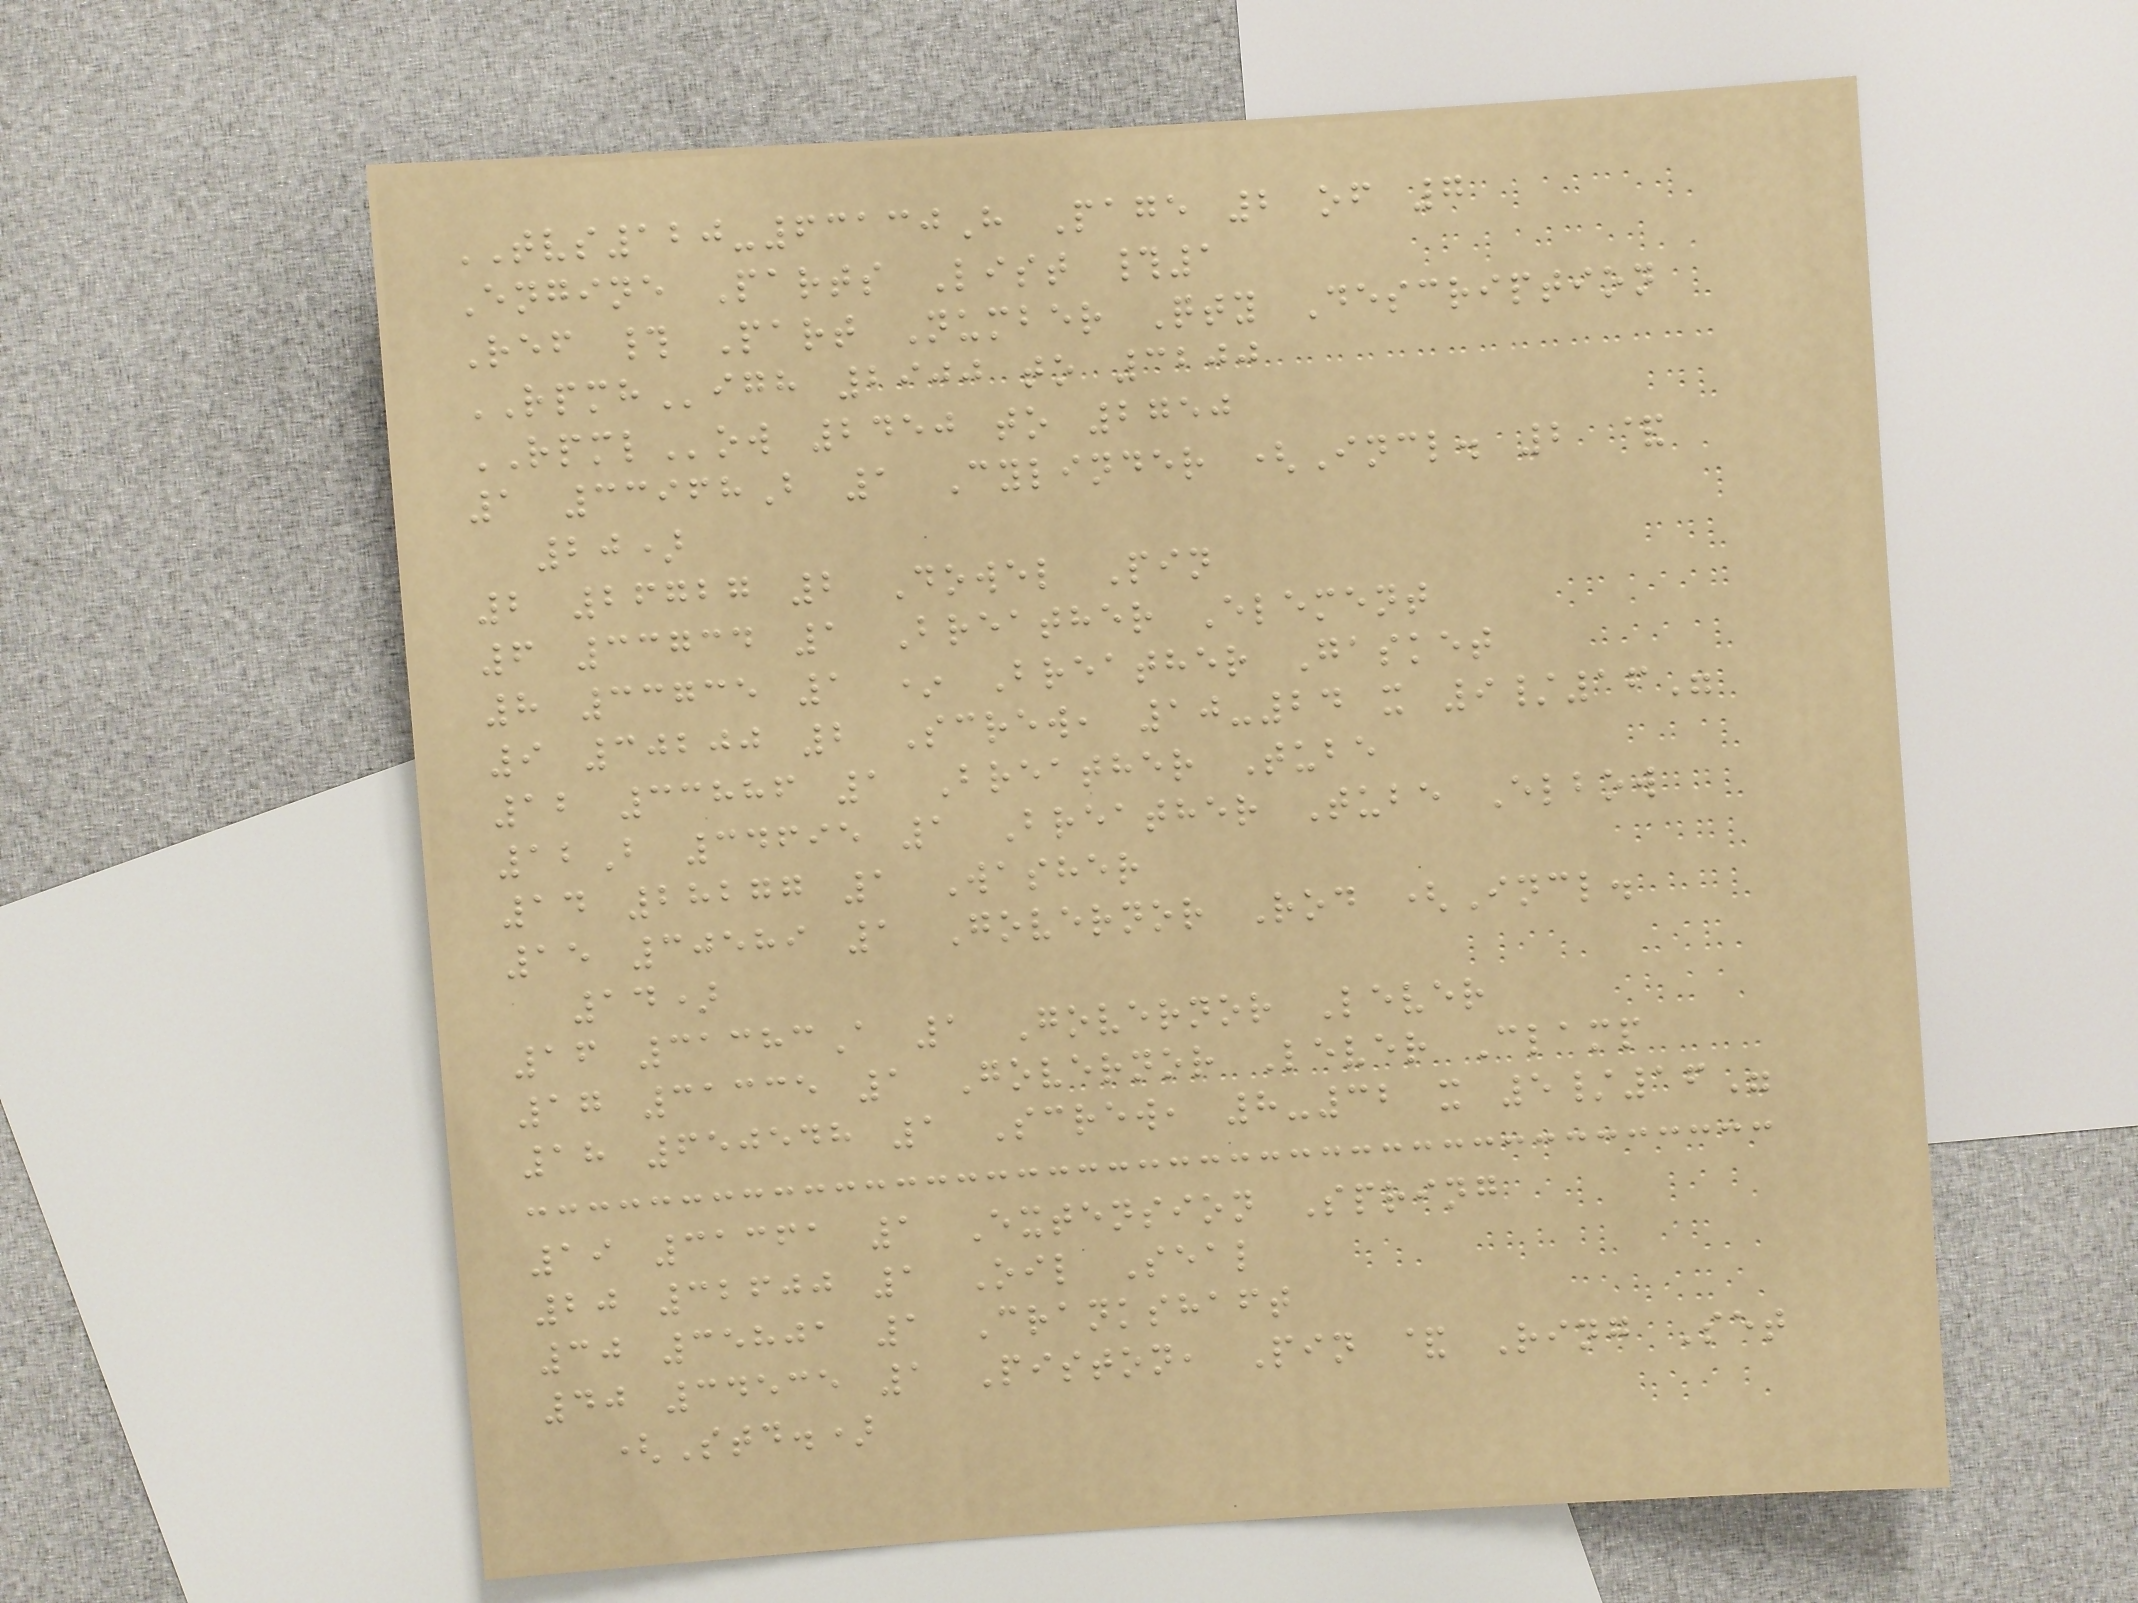TVS120-63130H Page 2 of 7
Engine Parts List #1
Ref # Part Number Qty Description
RPMHigh 2900 to 3200
RPMLow 2450 to 2750
1 33968B 1 Cylinder (Incl. 2 &
20)
2 26727 2 Dowel Pin
6 33734 1 Breather Element
8 33735 1 * Breather Gasket
9 30200 2 Screw, 10-24 x 9/16"
12 33886 1 Breather Tube
12B 34695 1 Breather Tube Elbow
14 28277 1 Washer
15 30589 1 Governor Rod (Incl.
14)
16 31383A 1 Governor Lever
17 31335 1 Governor Lever Clamp
18 650548 1 Screw, 8-32 x 5/16"
19 31361 1 Extension Spring
20 32600 1 Oil Seal
30 35801 1 Crankshaft
40 34535 1 Piston, Pin & Ring Set
(Std.)
